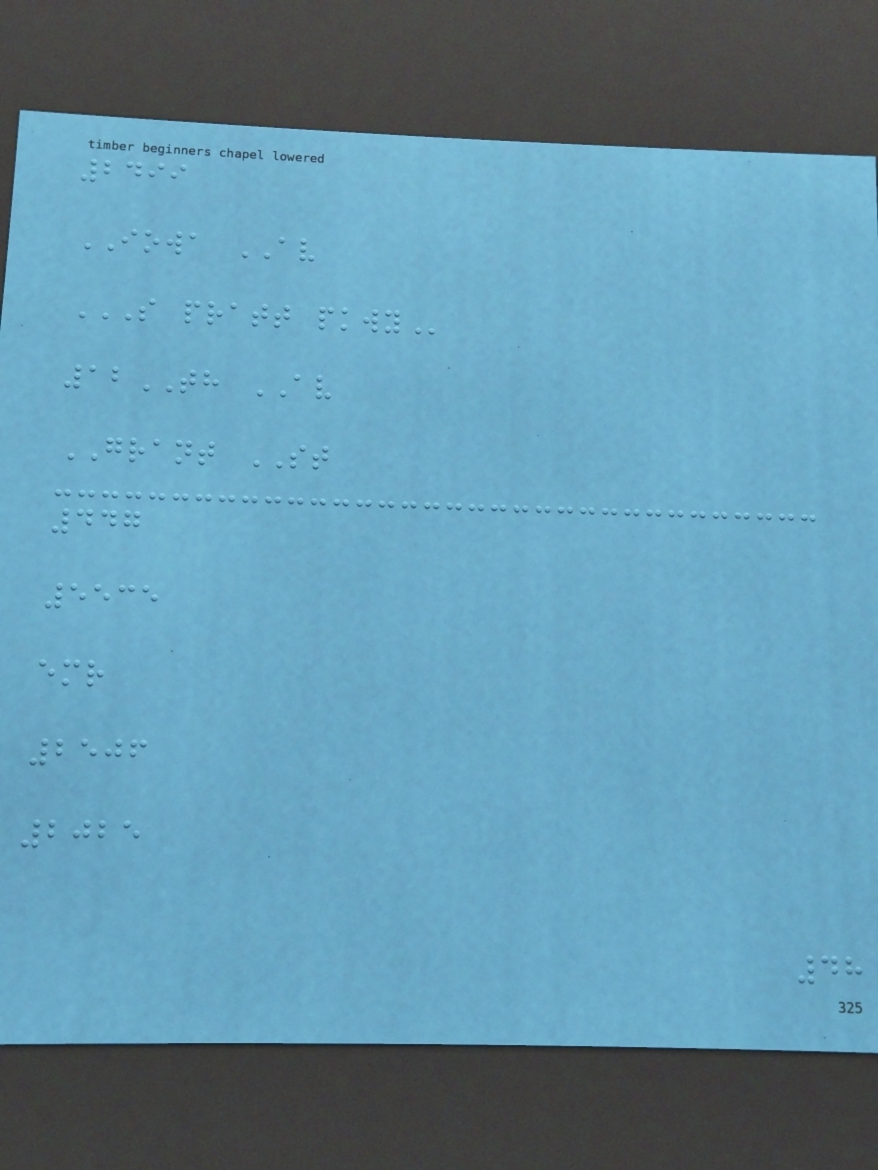2499
IOWA AV
S PRATT PKWY
12TH AV
GRANT ST
447
5535
emr
2506
2025
48
